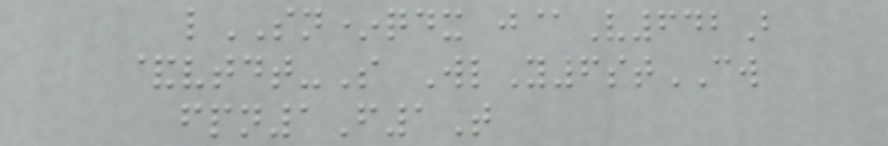lSN*qdx j@V642B
&vtdt-S WlY6stCW
fpn1F1T
